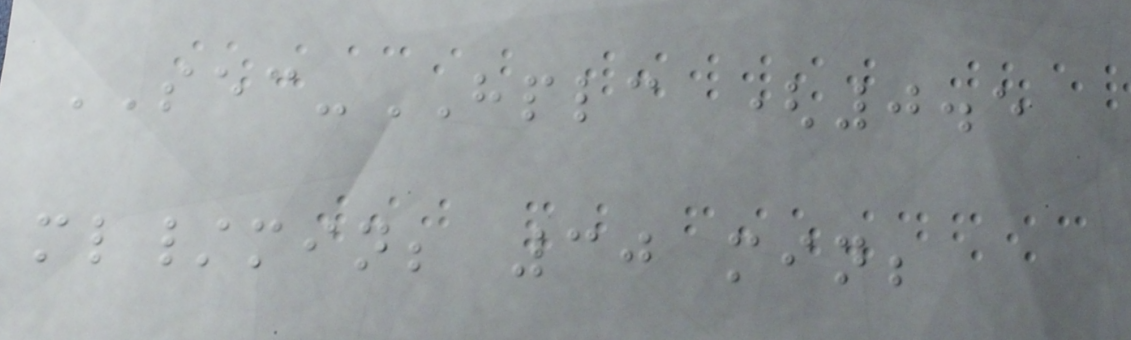SEC-HPLC (0.5
ml/min; 30 min;
